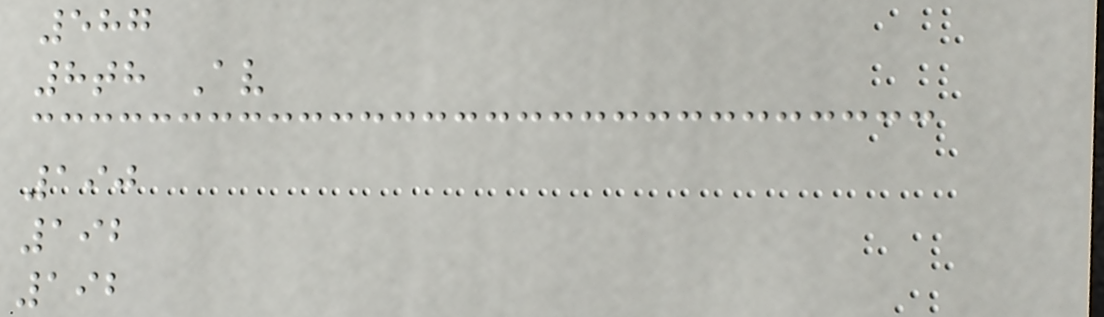587
8th Av
190
192
192
